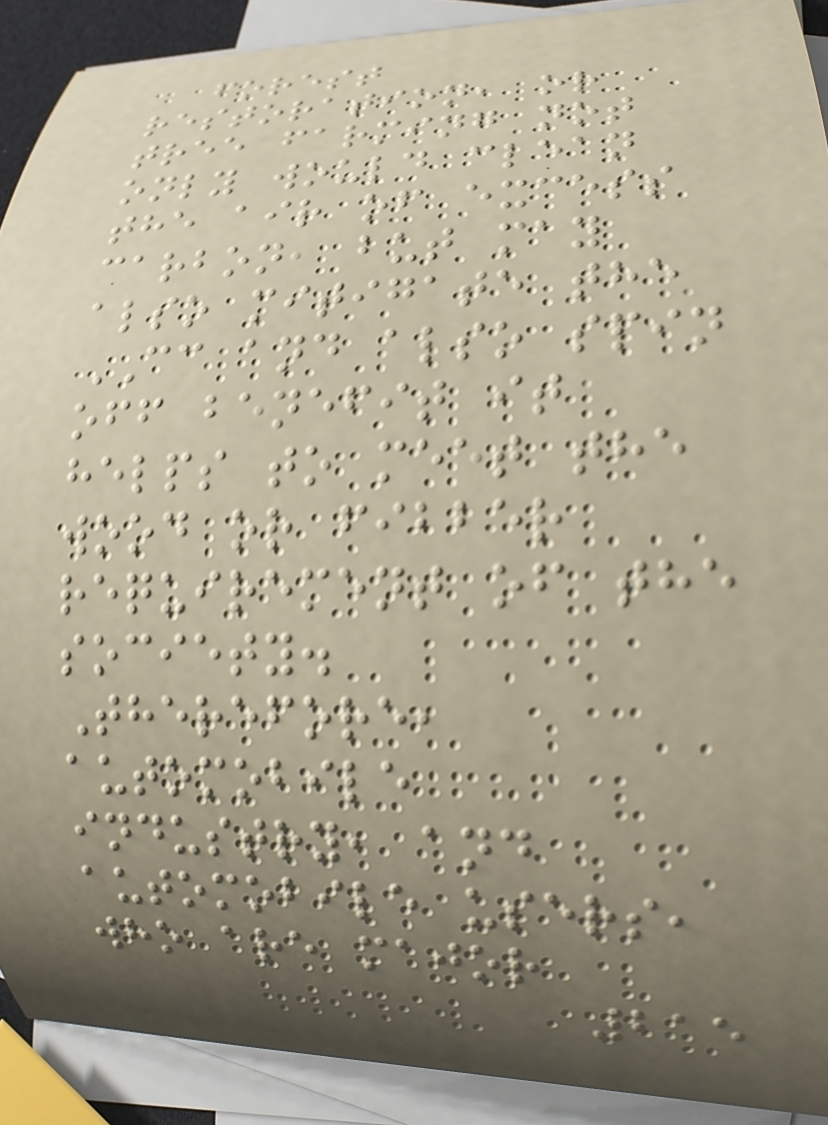forest
restoration, or
tree farming not
only would clean
the air of excess
carbon, but may
also mitigate the
CC and also spin
off benefit it
helps to meet the
wood or fibber
requirement of the
society.
Therefore,
automobile
industry, and
automobile users,
who are major
215
